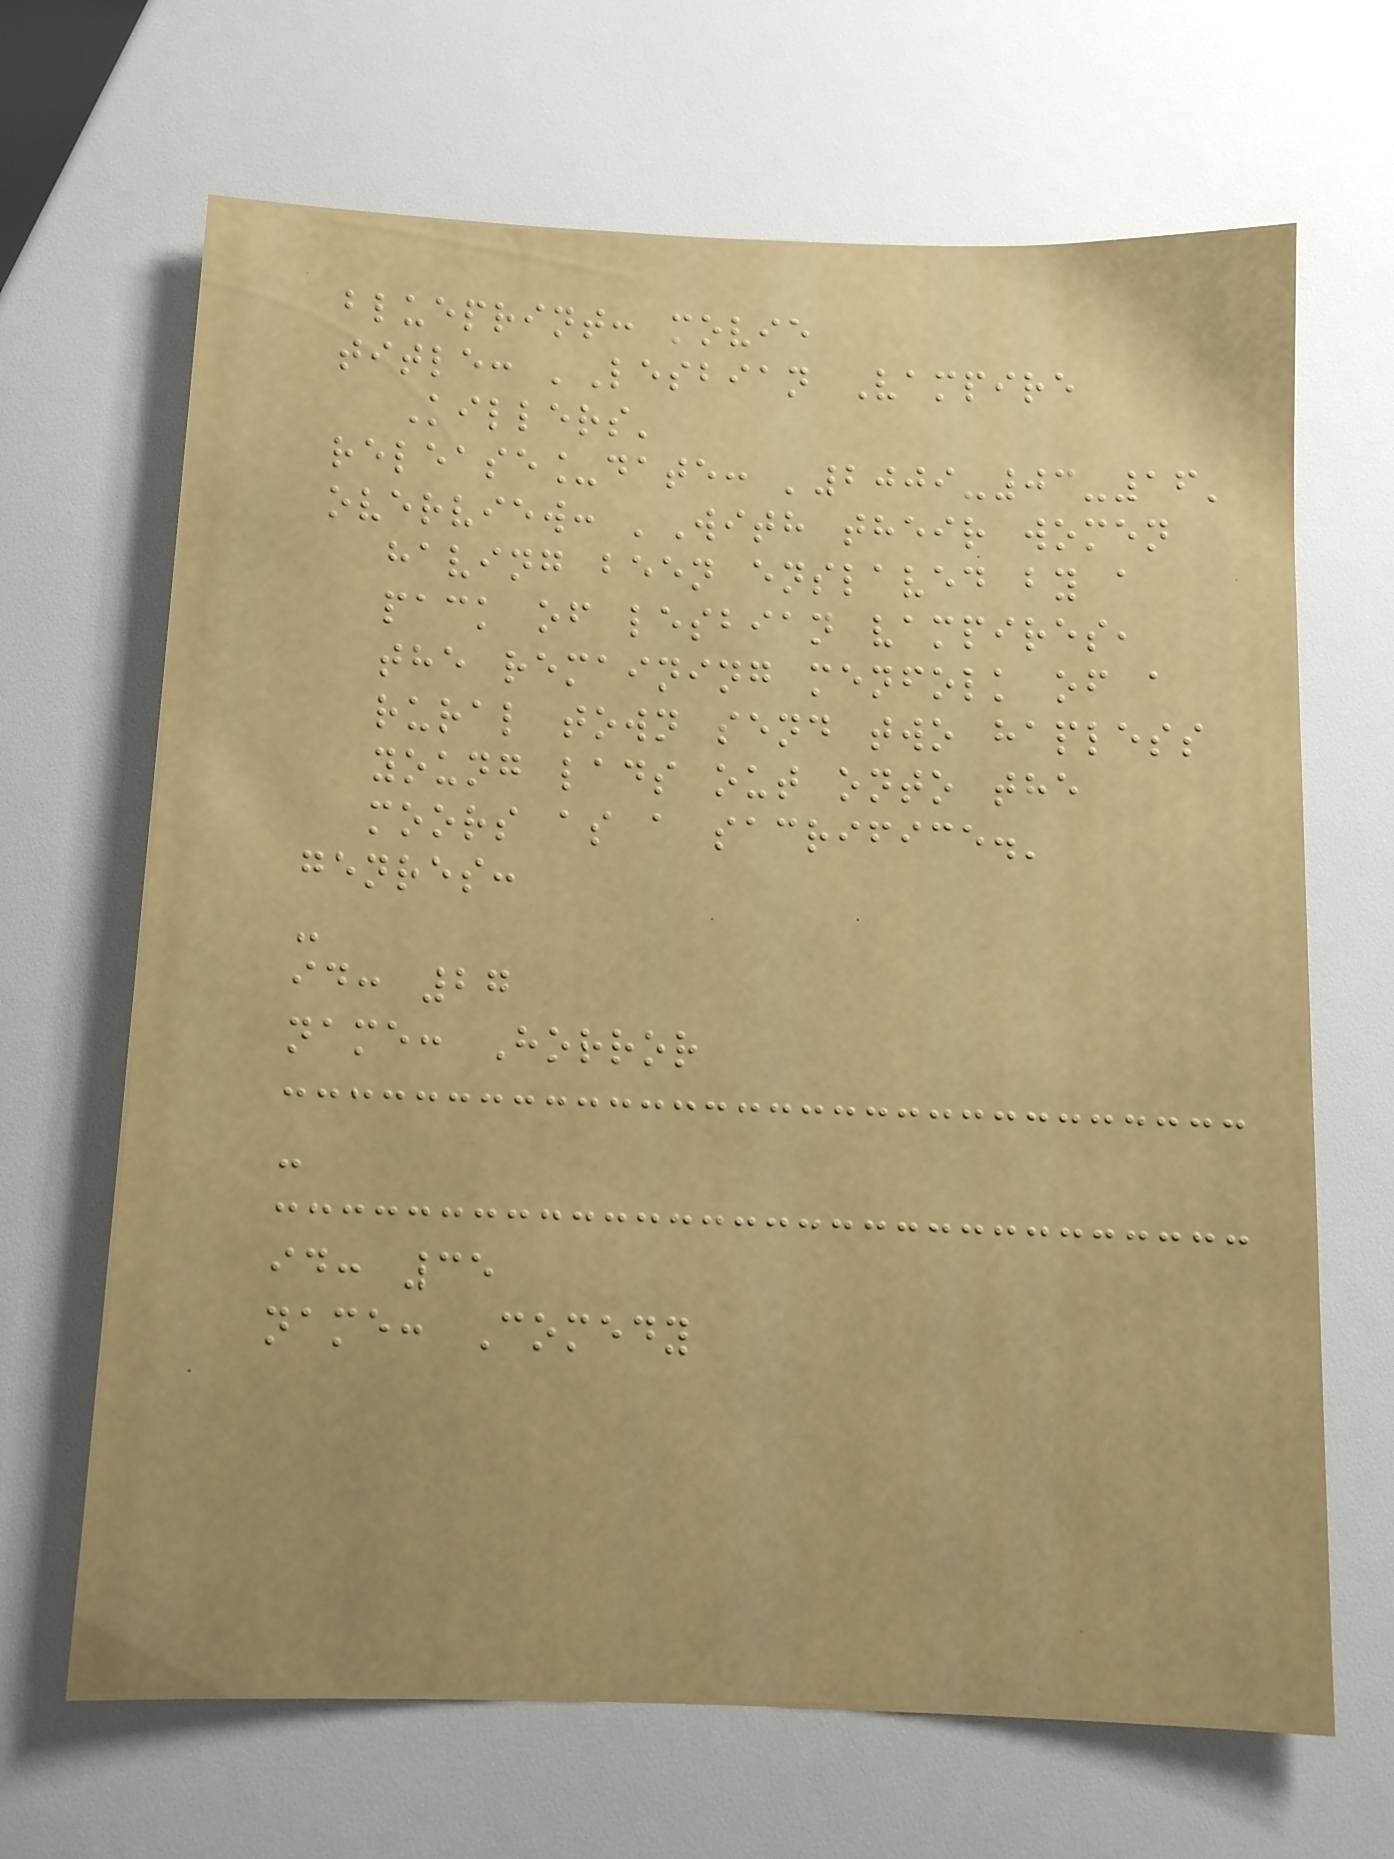blueprint: movie
title: 'Lesbian Vampire
Killers'
release_date: '2009-03-16'
overview: 'With their women
having been enslaved by a
pack of lesbian vampires,
the remaining menfolk of a
rural town send two hapless
young lads out onto the
moors as a sacrifice.'
genres:
-
id: 27
name: Horror
-
id: 35
name: Comedy
